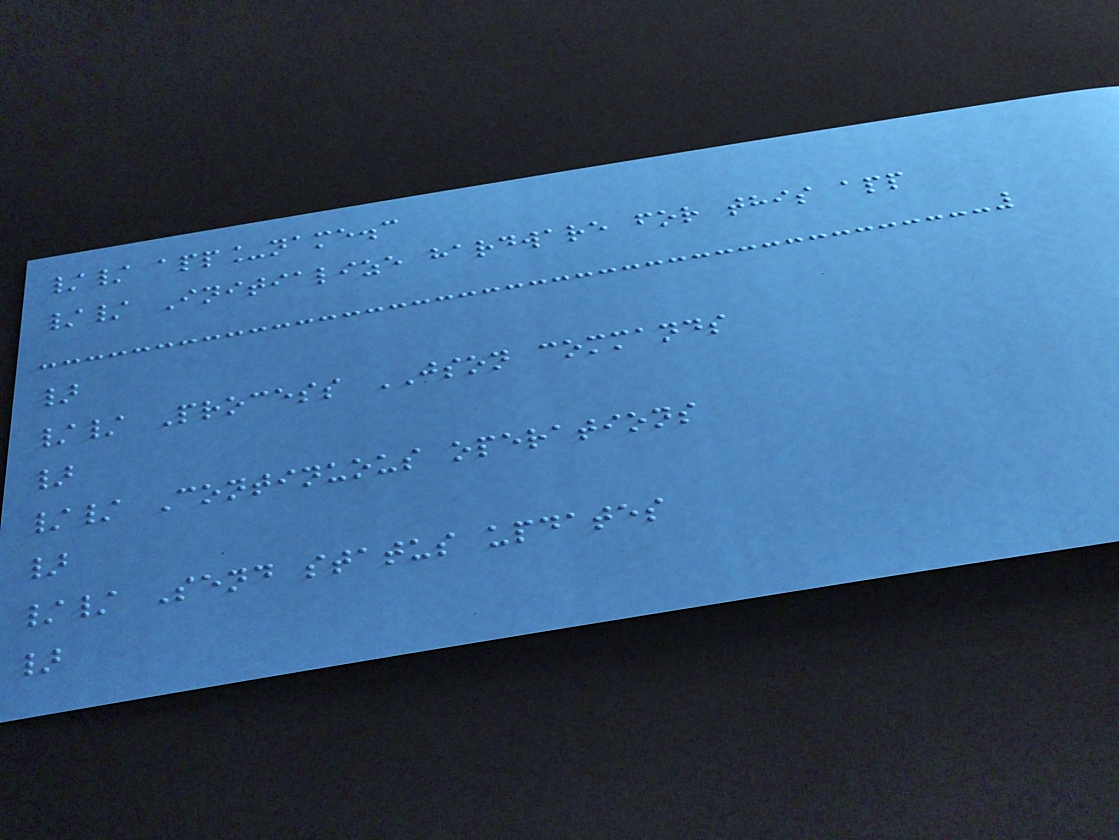// app_name.c
// Initialize hardware for this app
}
// Process JSON commands
}
// Continuous operations
}
// Send status updates
}
